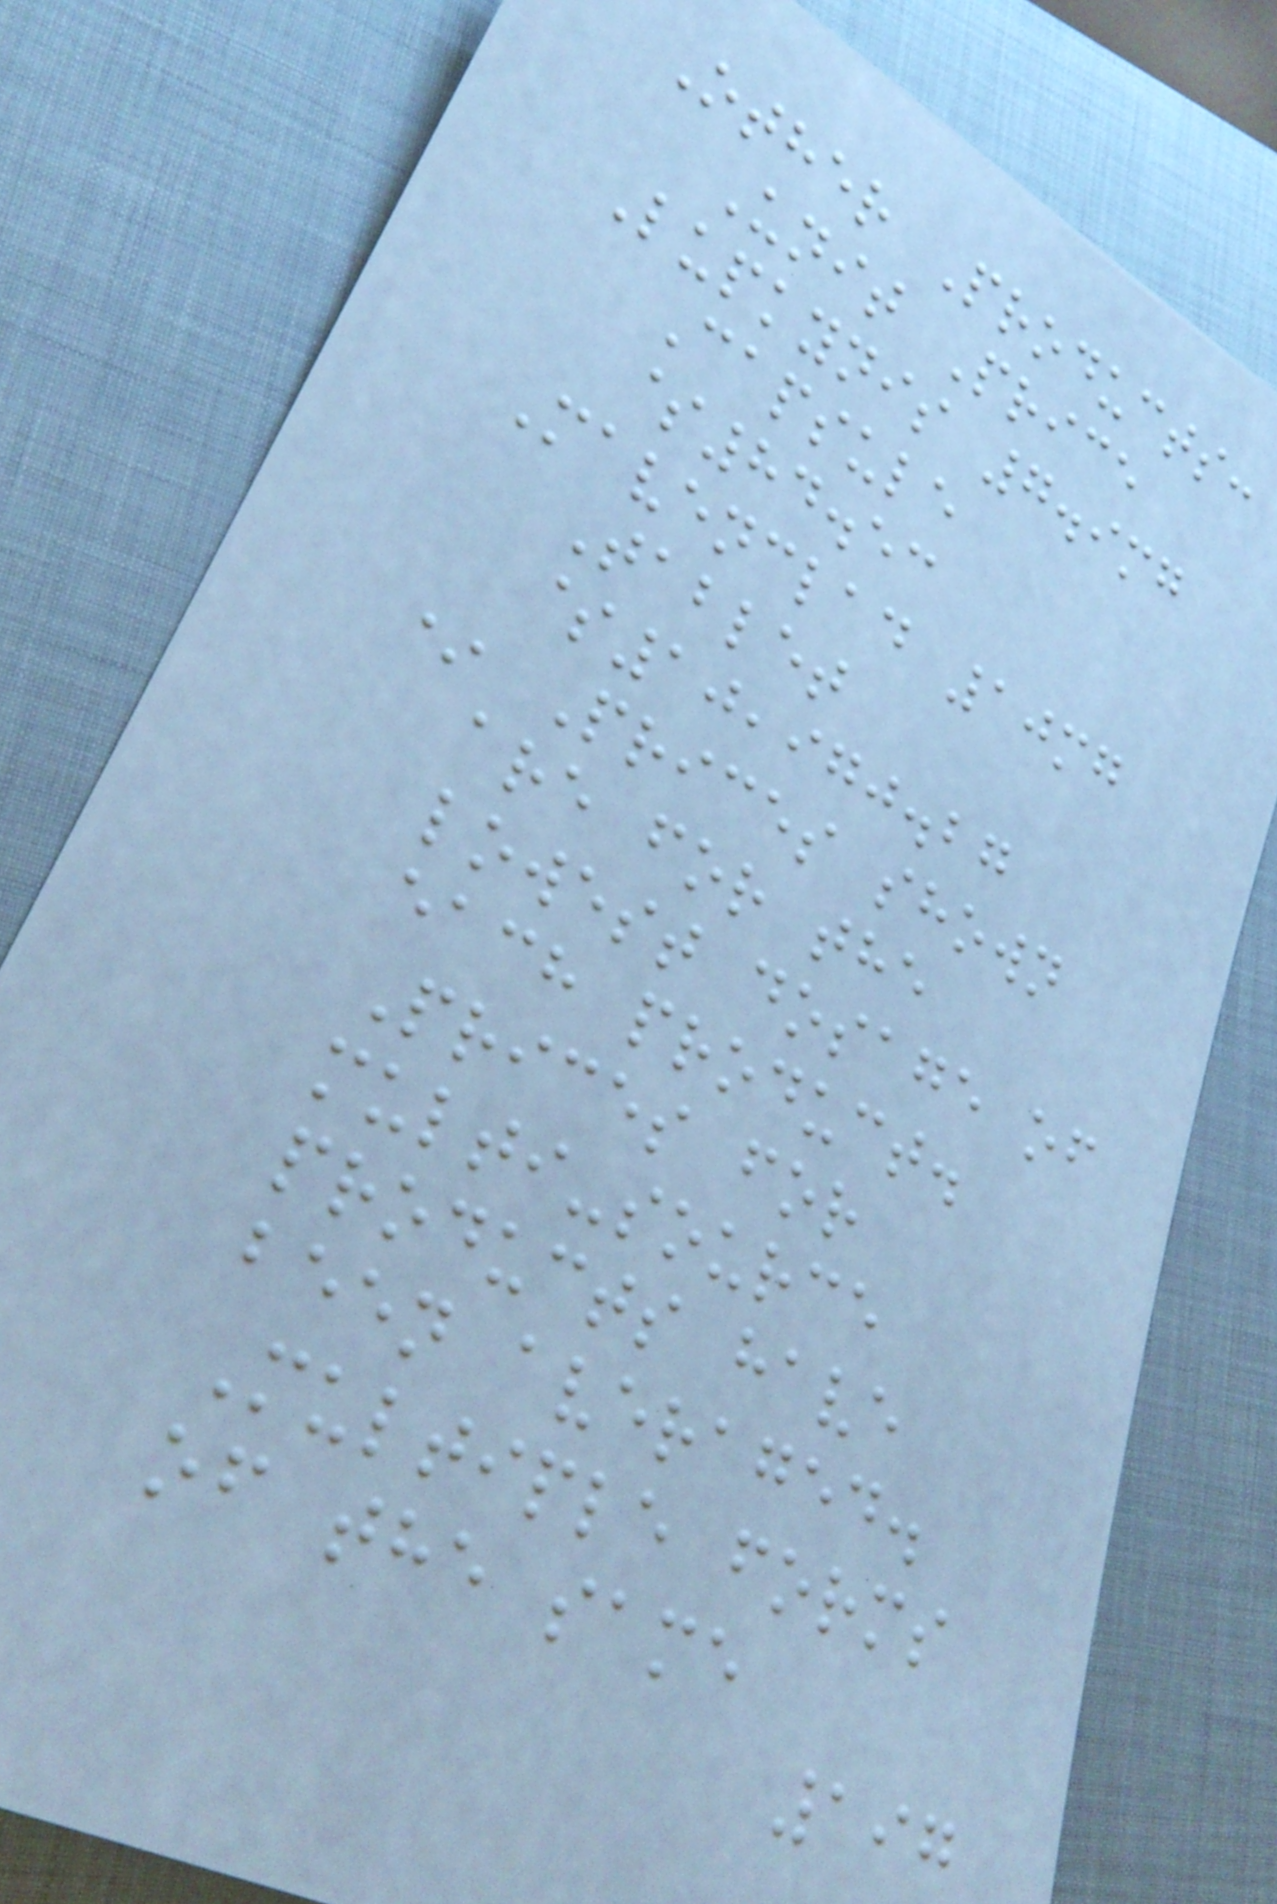Other Products:
Unit Price
Lupkynis 7.9mg
Capsule
$84.53
Mavenclad 10mg
Tablet
$10,970.27
* Prices shown
are for the
lowest dosage of
each product.
Prices for
multi-source
products have
been averaged.
Multiple forms
of the same
197
